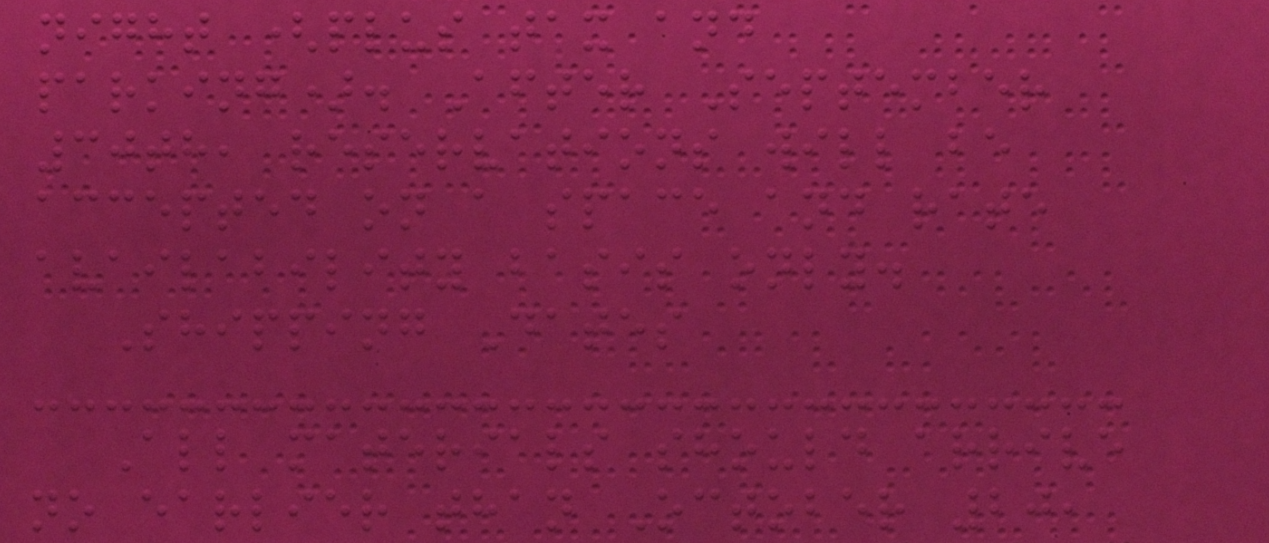night (plus tax and
parking). After September
30th, reservations will be
accepted on a space and rate
availability basis only.
Shipping Dates
All materials should arrive
no earlier than October 20,
